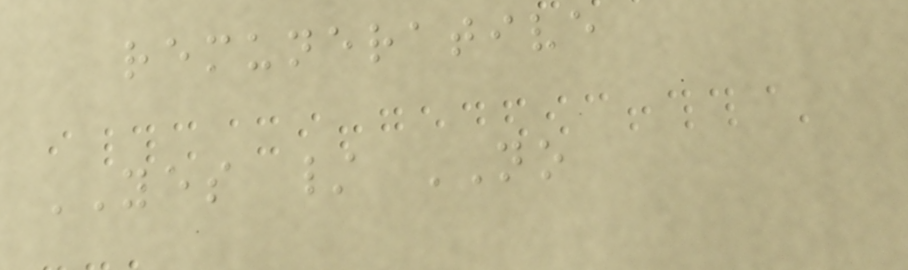remunerative
YES / NO
